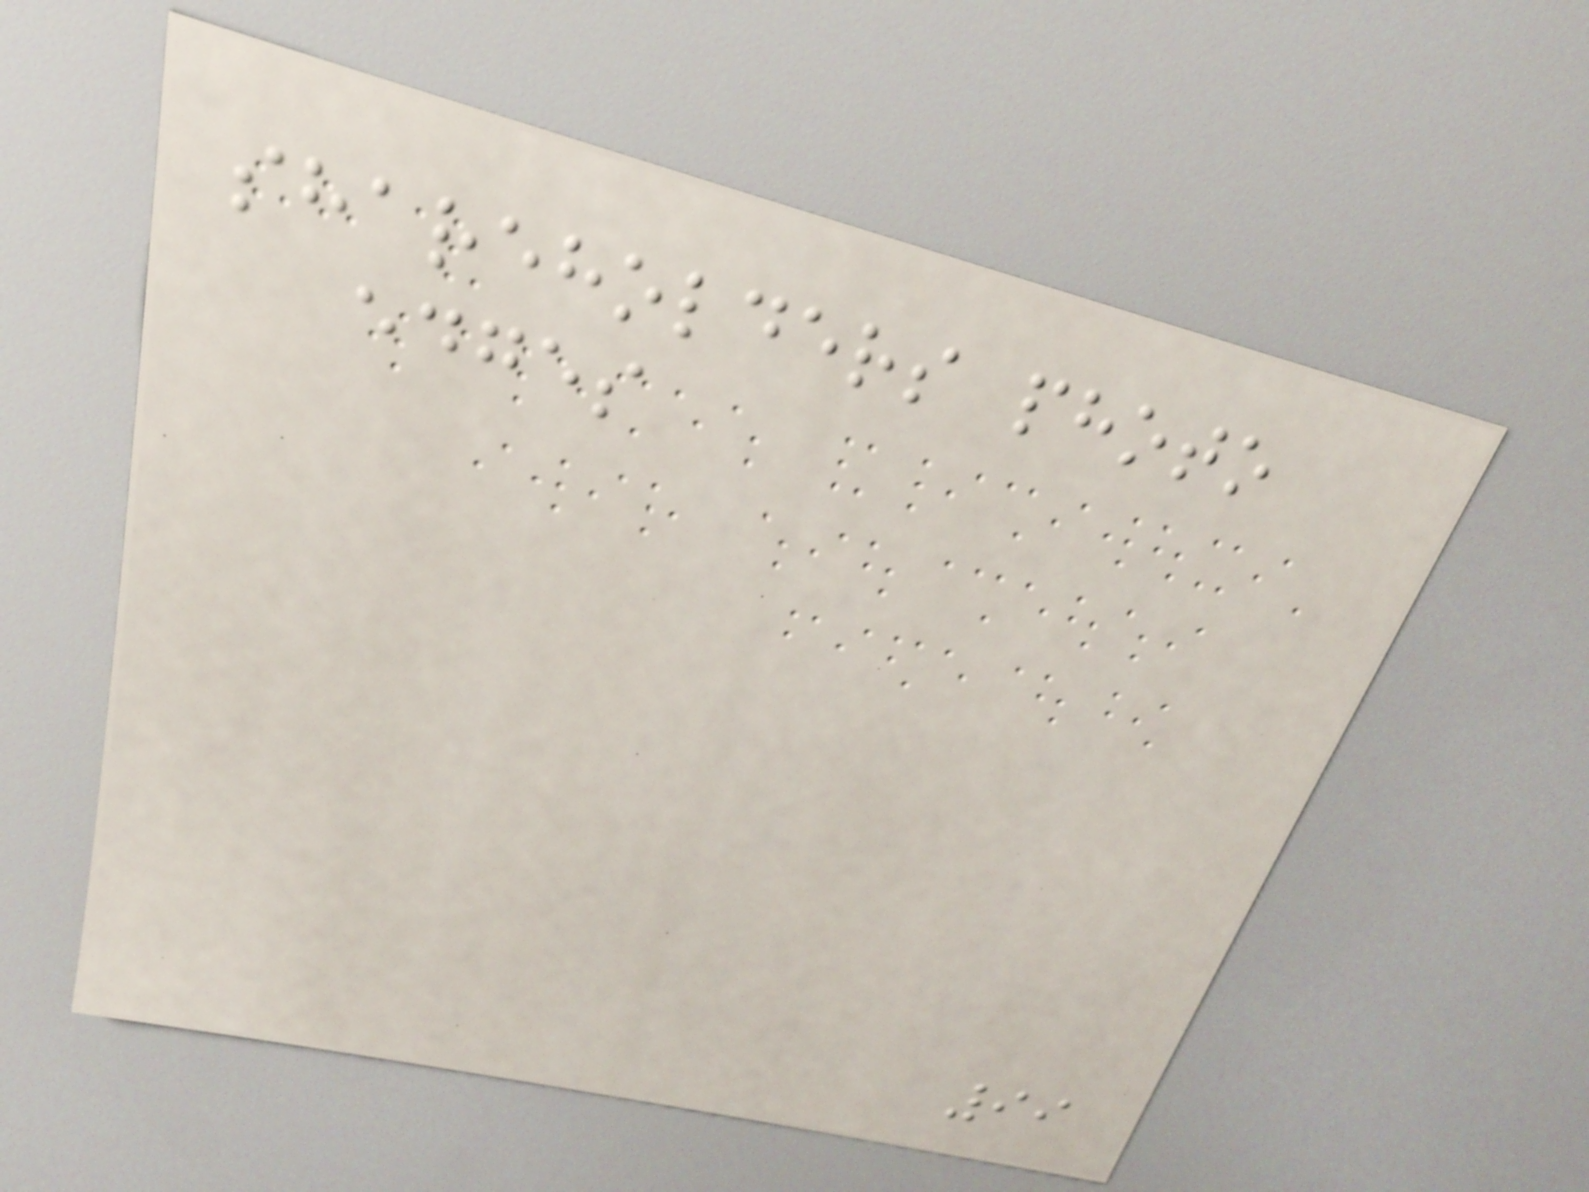shareholders photo
edges
99
